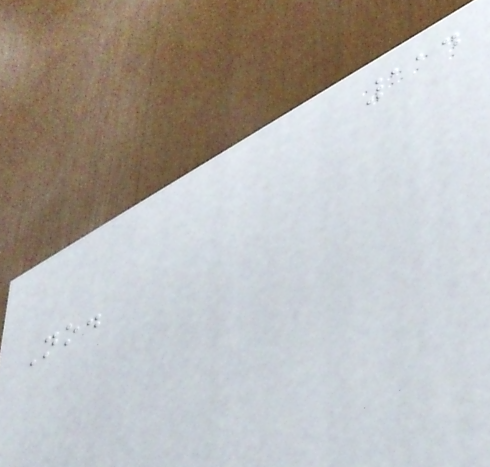114
No.
